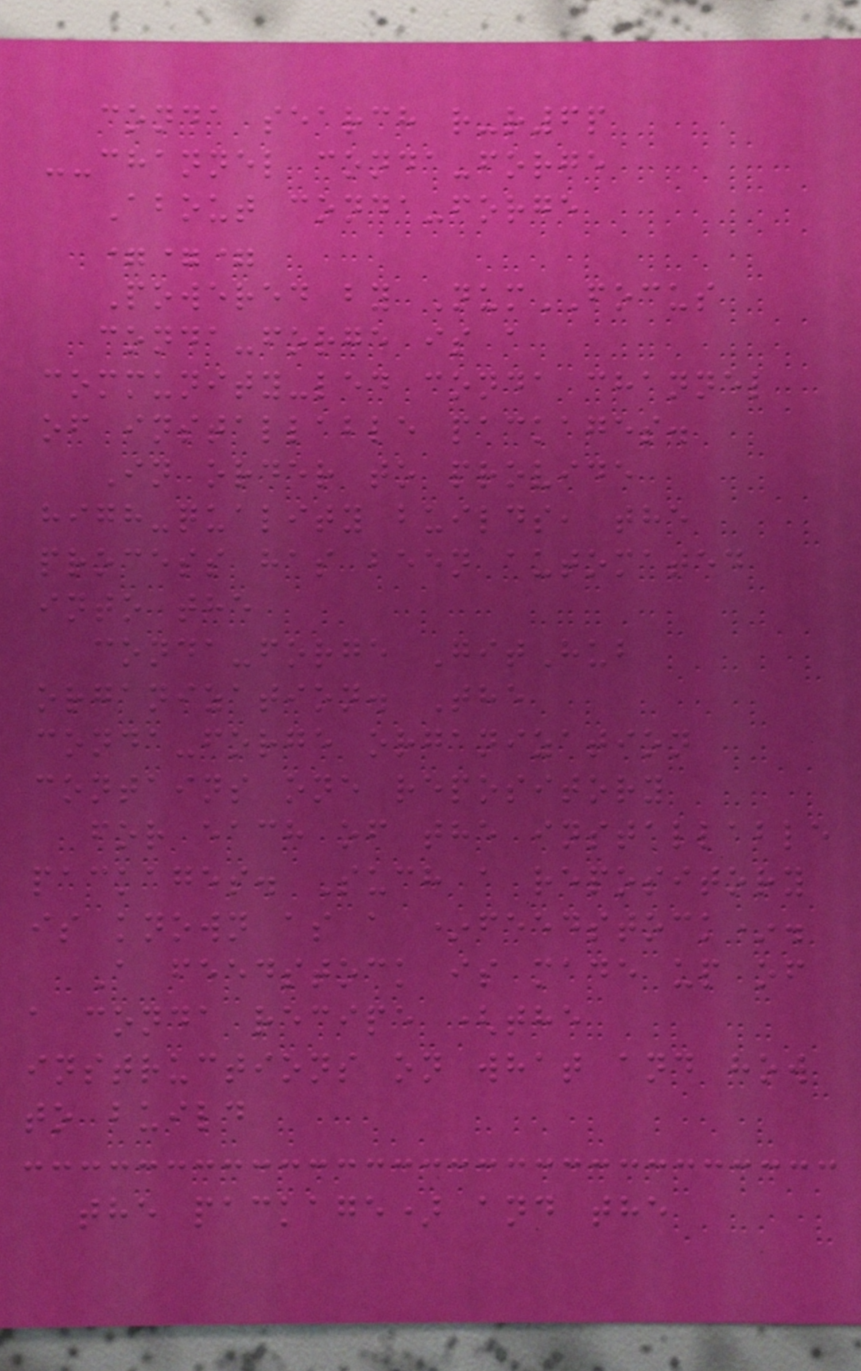conda search r-r6p
--channel conda-forge
About conda-forge
===
Powered by NumFOCUS
conda-forge is a
community-led conda channel
of installable packages.
In order to provide
high-quality builds, the
process has been automated
into the
conda-forge GitHub
organization. The
conda-forge organization
contains one repository
for each of the installable
packages. Such a repository
is known as a *feedstock*.
A feedstock is made up of
a conda recipe (the
instructions on what and how
to build
the package) and the
